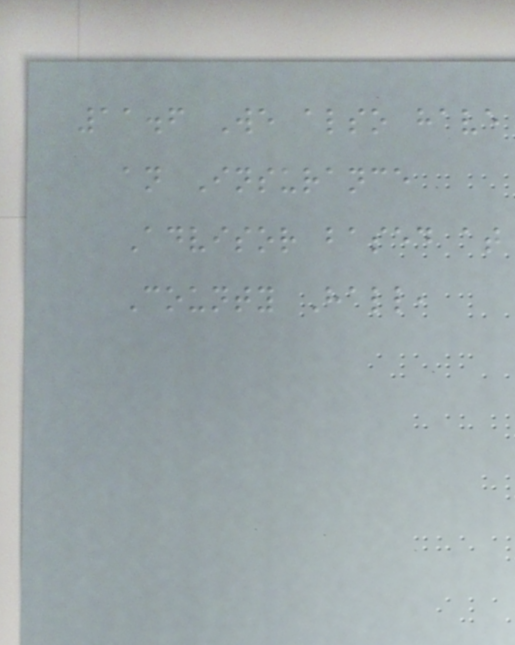11.6 We also have
an Insurance
Advisor based at
County Hall,
